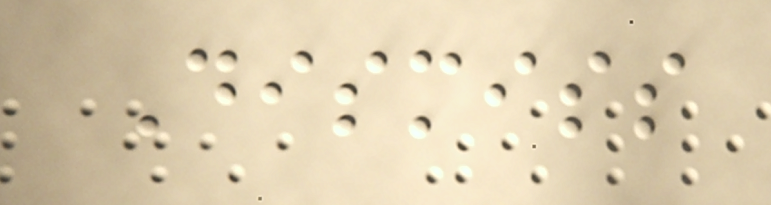Dismiss
